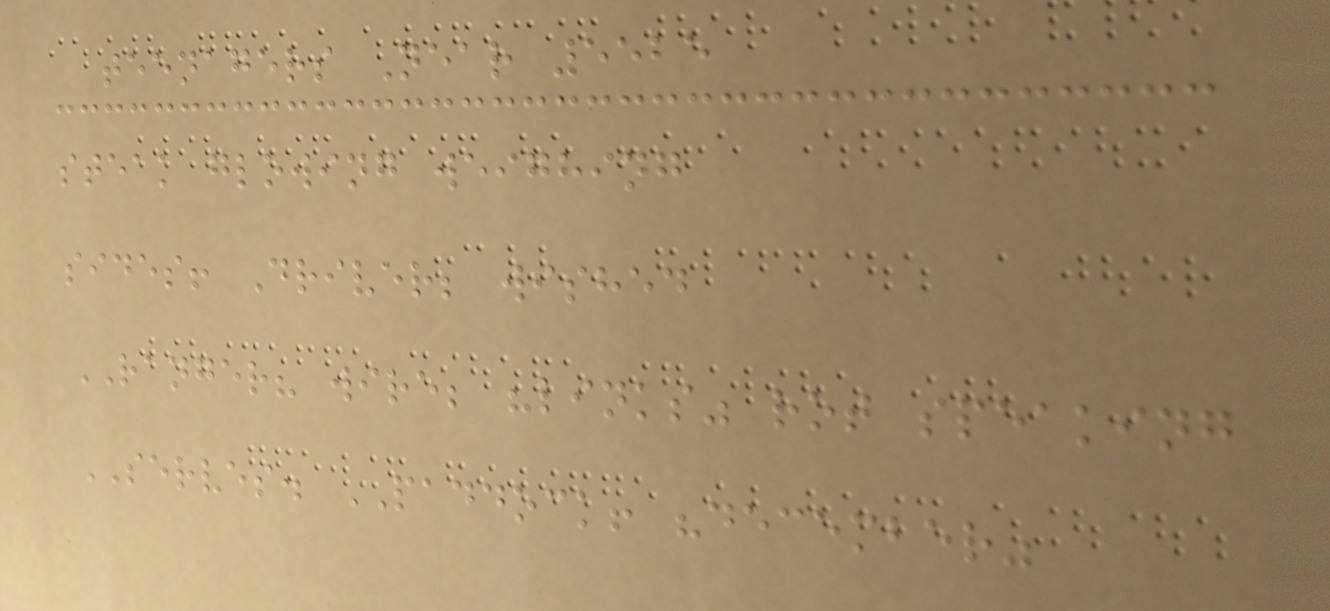teenagers Near 5525
steak glowing weighing
sides! Driver; wished
RANGER? wire; "links" rot speaking
SERVES. PADDOCK! "december"
